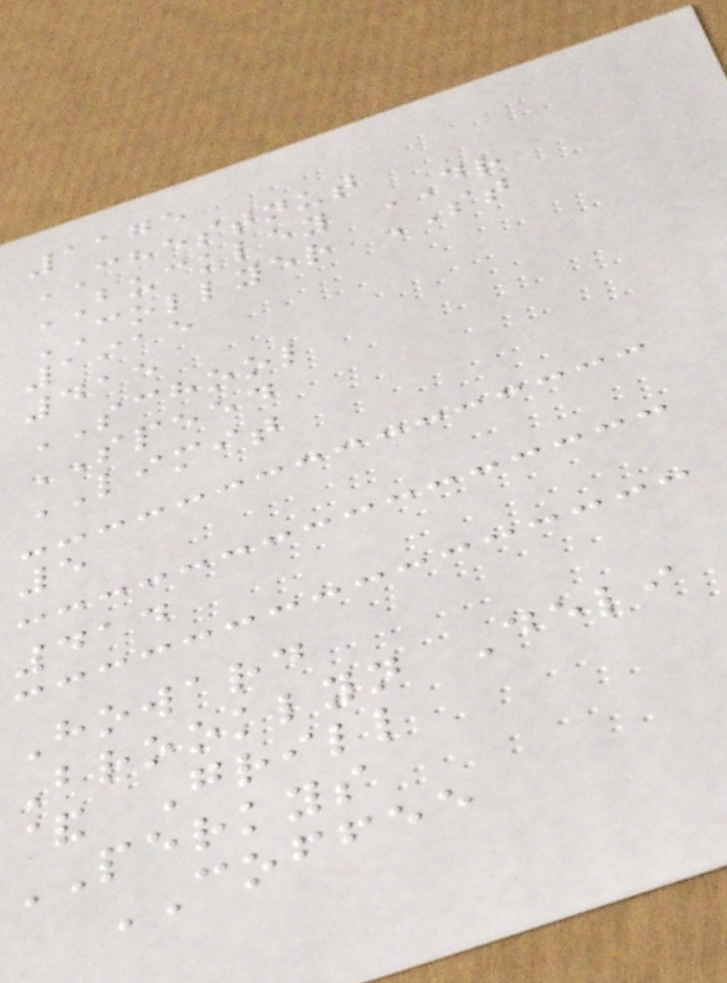1175
CHESTNUT
BUCKLEY DR
COLLYER ST
1915
415
SCHOOL
SPEED
LIMIT
5
414
Howard
Brooklyn Deli
& Grill
PERKYS
COFFEE
